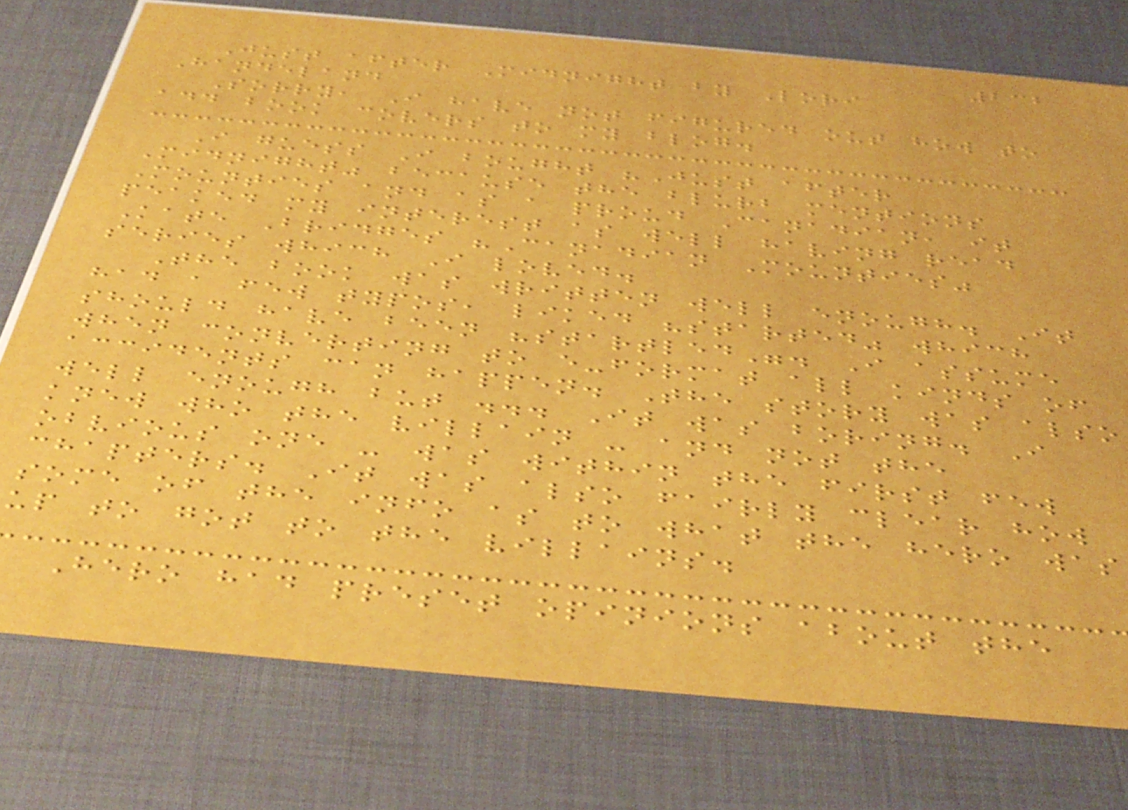232
Just after Midnight by Lori
Handeland
Sorry, I have not figured out how to
add book covers to my blog.
I guess I bought "Just after
Midnight" because the blurb mentions
Mounties and as a proud Canadian, it
peaked my interest as well having read
Kate Bridges "Canadian Mounties"
series which I loved.
The book was written well enough. It
had a few typos, liked "started" which
should have been "startled". I assume
when converting to e-format all kinds of
accidents can happen. The story was also
well enough but ... It was boring. I
knew who the villain - and not the
obvious one - was within the first few
chapters. It was also fairly clear how
some of the info as to what the hero was
up to got to the villains.
Hero had preset opinions about the
